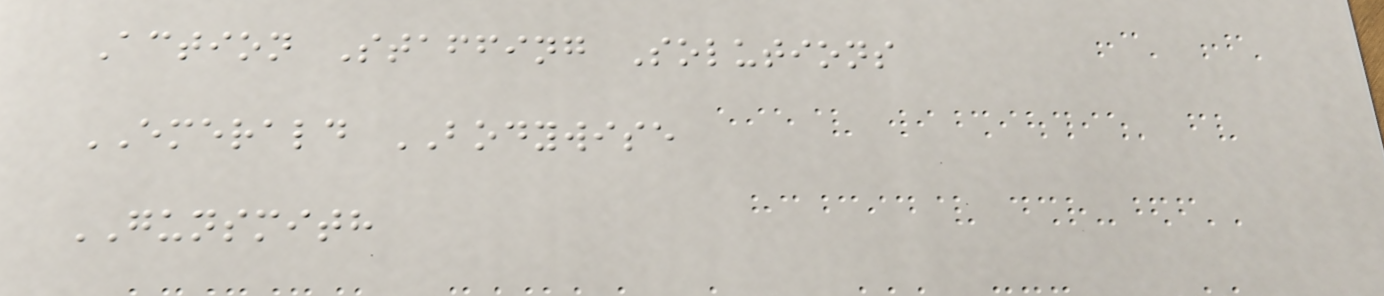Action Staffing Solutions
EMERALD BODYWISE
GUNSMITH
